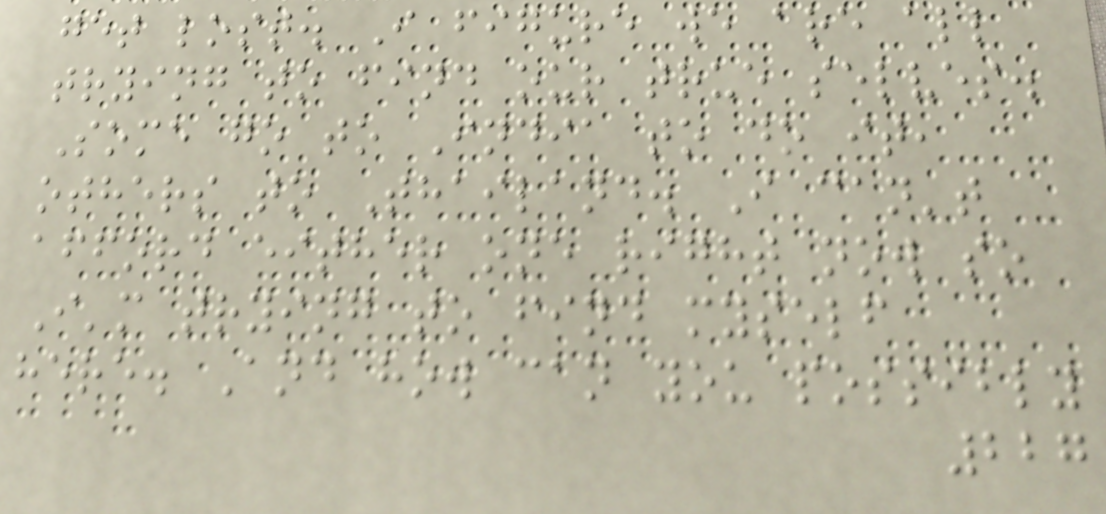get lost. I figure we are all
trying to find our true selves.
Some go to India to do it,
others to Thailand. I can't
afford either one right now so
I'm trying to find myself
here. And how can you possibly
227
